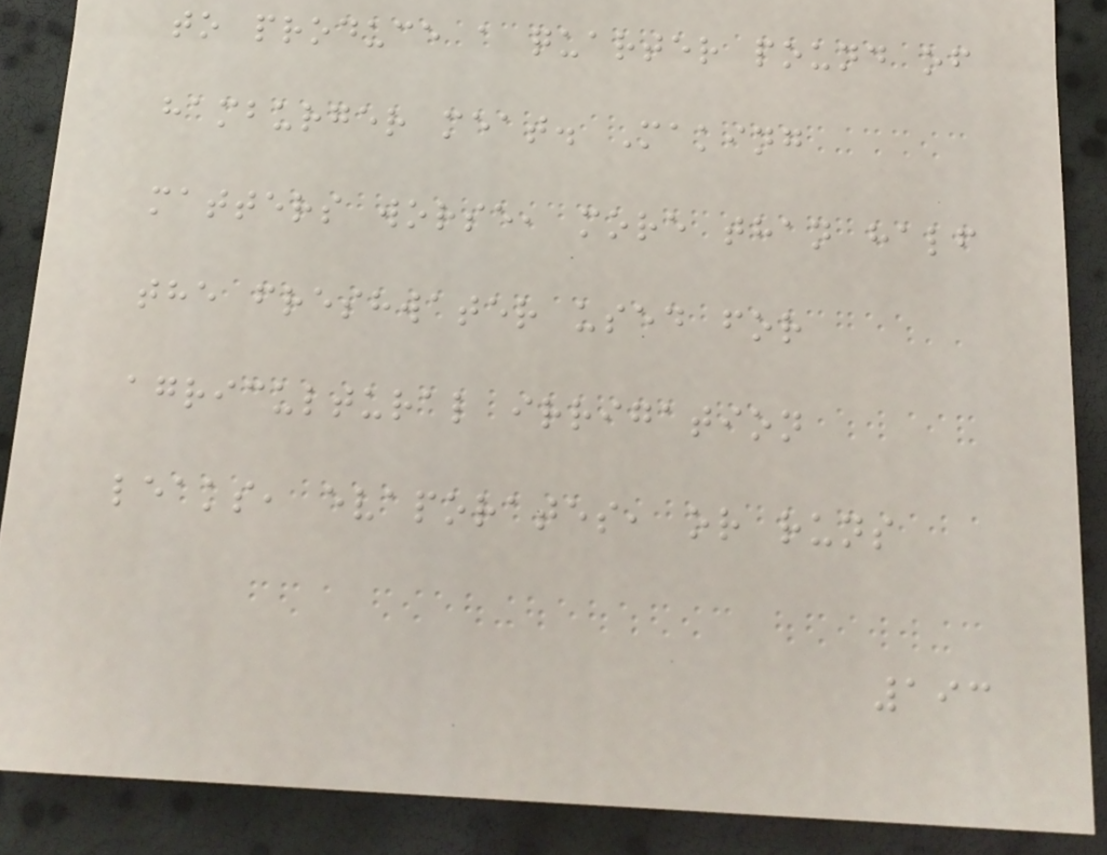to produce a quarter pound of
hamburger meat. Making
matters worse, more than half
the freshwater used for
agricultural irrigation
leaks, evaporates, or runs
193
